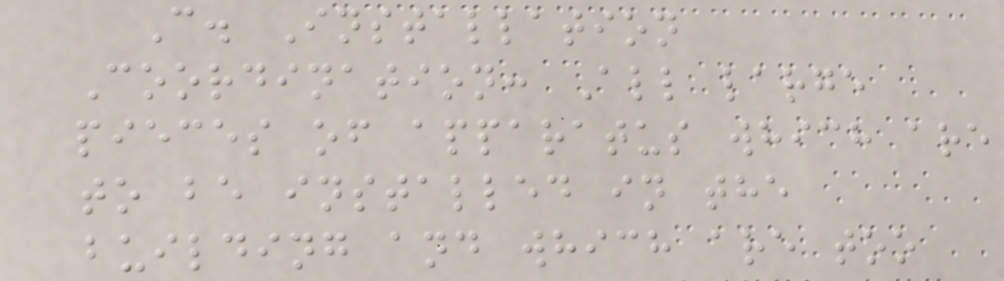C. Installation
Coordination: All large
pieces of apparatus which are
to be installed in the
building and which are too
